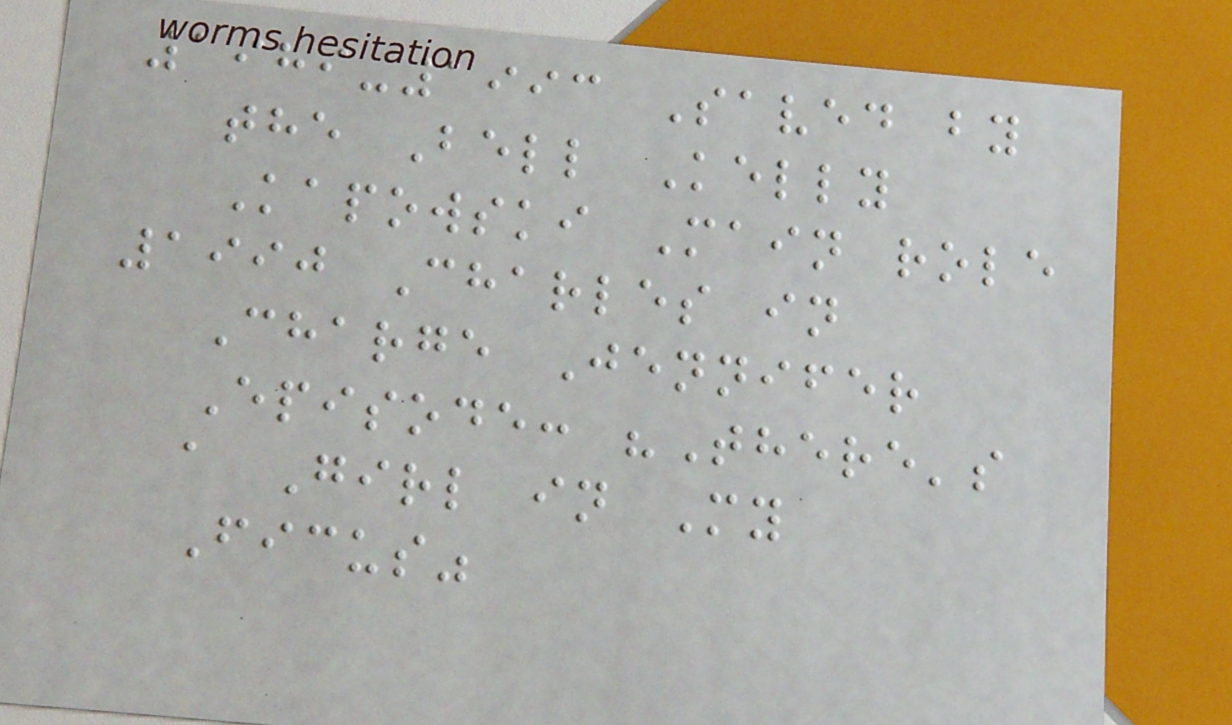1989-1993 Saved by
the Bell Kelly
Kapowski Main role
1990 Charles in
Charge Jennifer
Episode: "There's
a Girl in My
Ficus"
